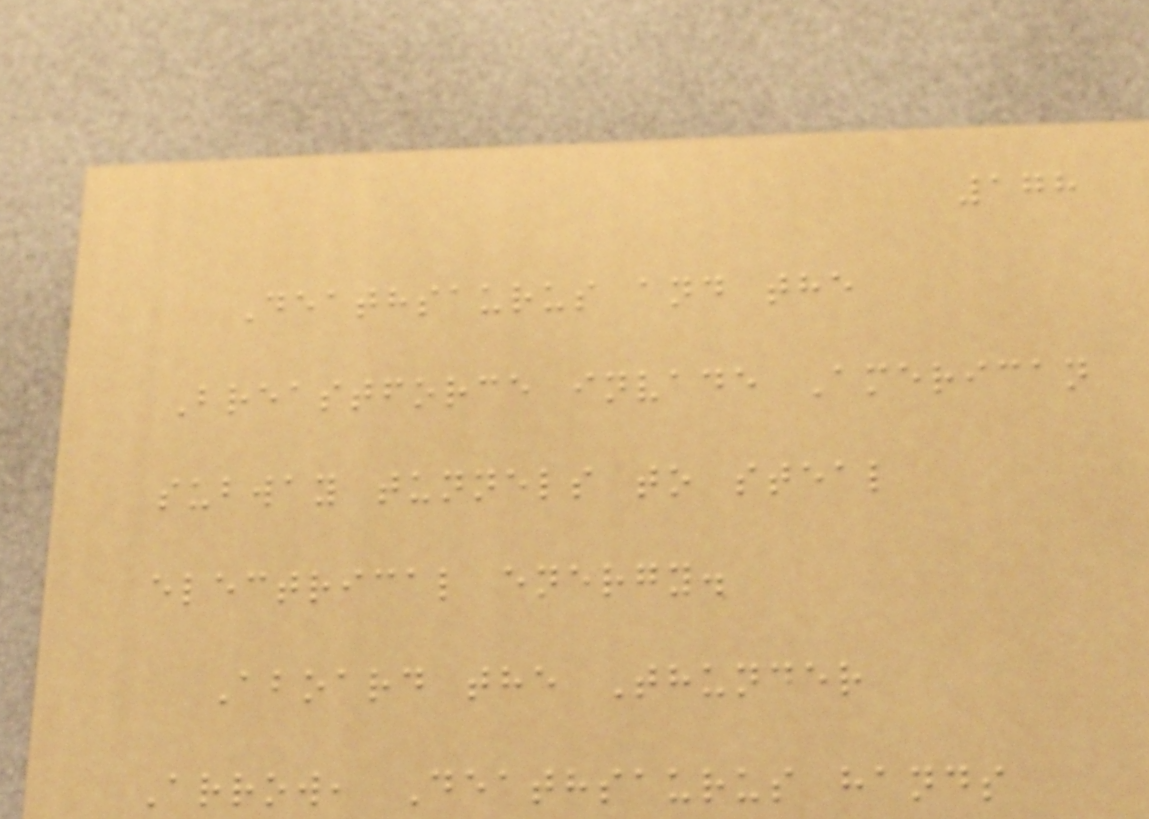178
Deathsaurus and the
Breastforce invade American
subway tunnels to steal
electrical energy.
Aboard the Thunder
Arrow, Deathsaurus hands
